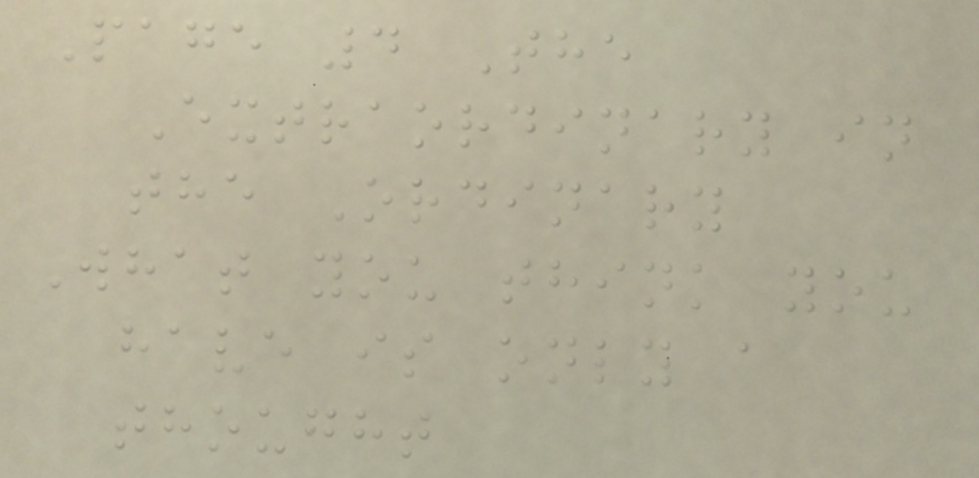Page 4 The
Extraordinary in
the Ordinary
What you think you
have is only a
thought
